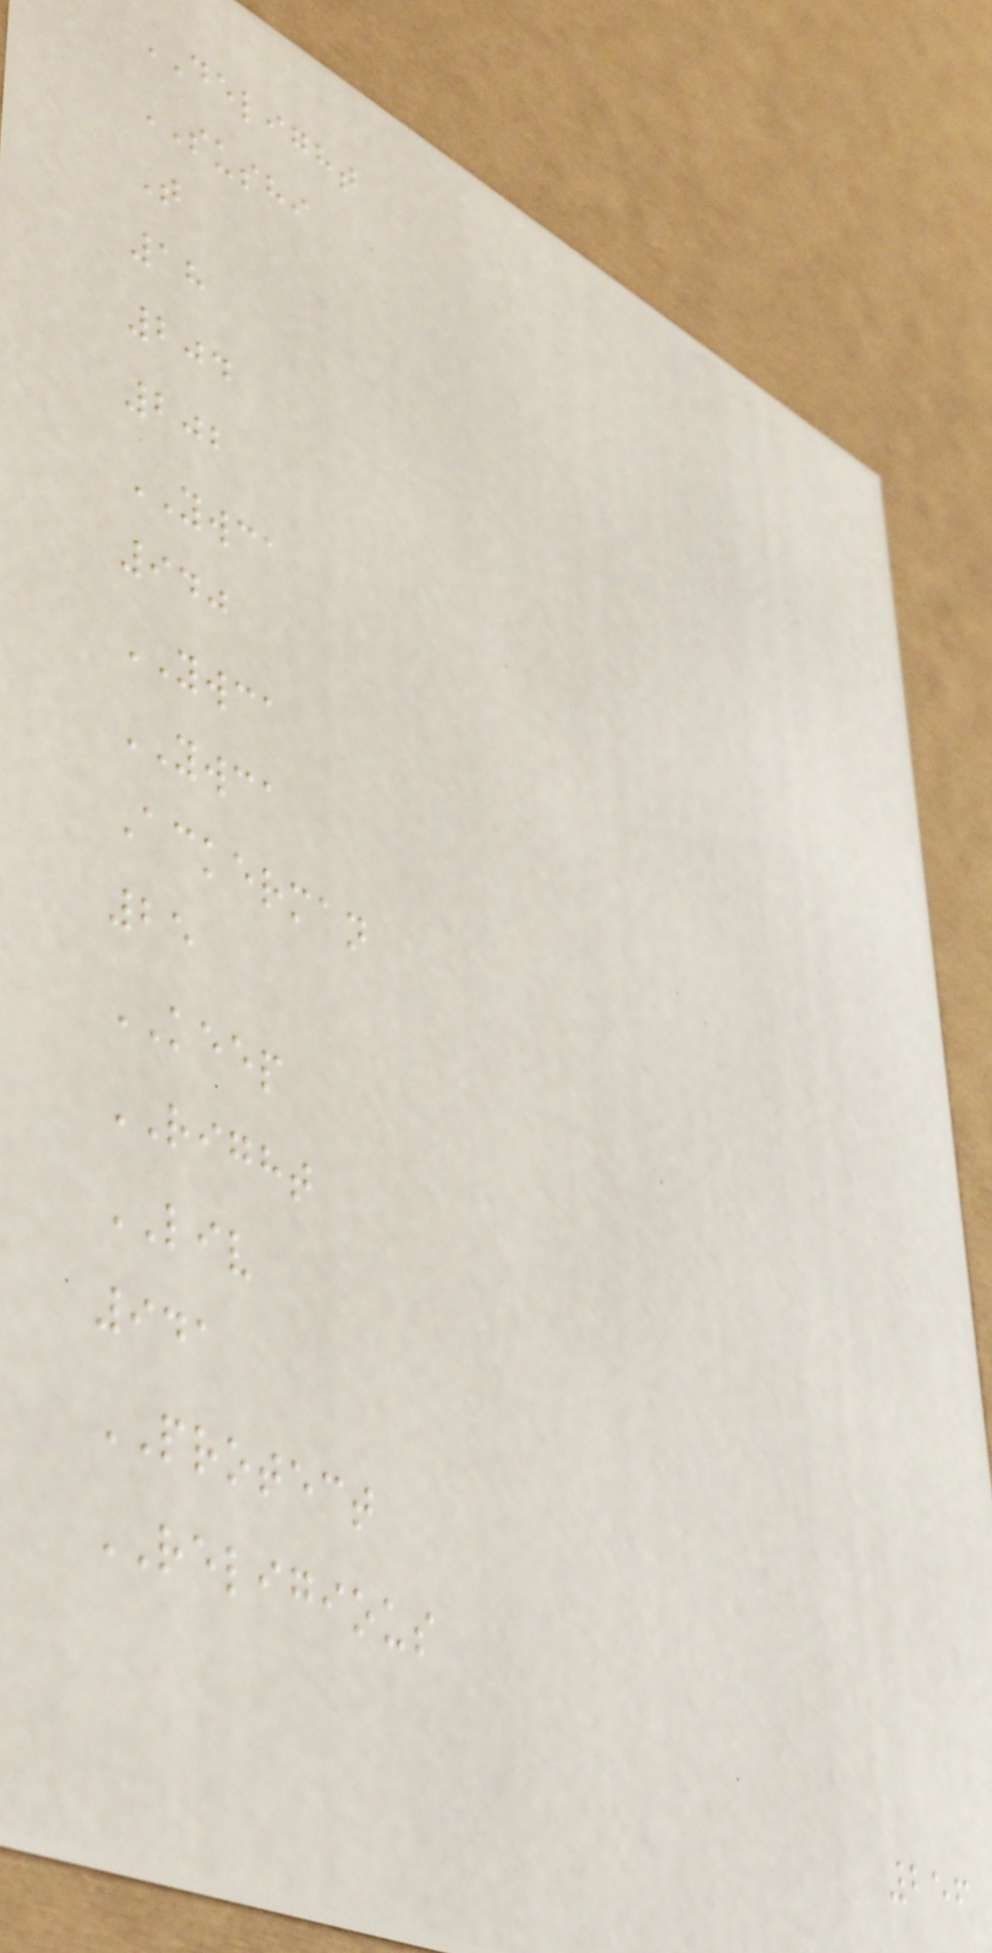DELIGHT
SUSHI
T
18
204
202
YWCA
940
YWCA
YWCA
Ackerman
25
KEEP
RIGHT
LIV
941
PROTECT
RELIGIOUS
256
